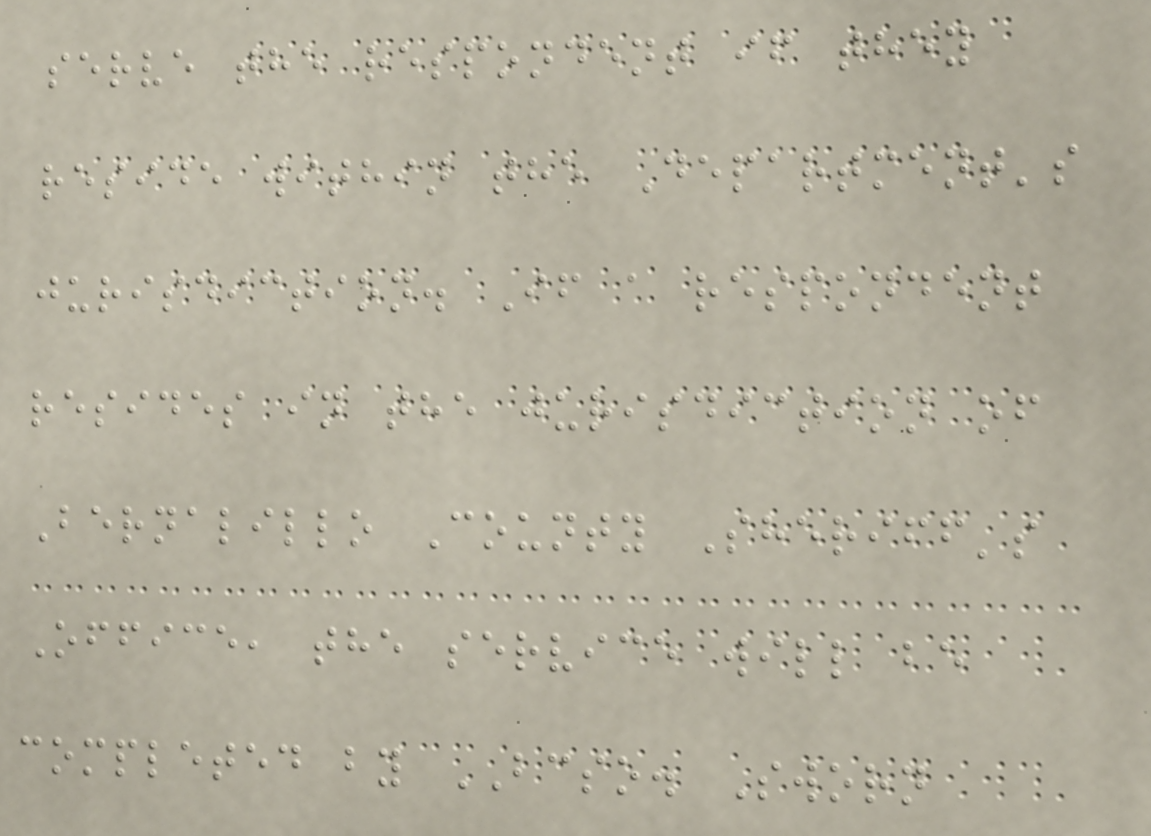serve the respondent if they
reside within the Department's
jurisdiction. If a respondent
resides in the jurisdiction of
Bernalillo County Sheriff's
Office, the service will be
completed by BCSO. Sworn
